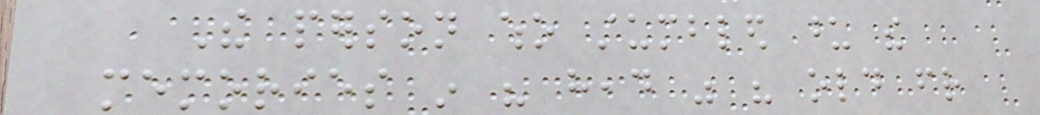The person who stumbled upon the
memories in his head was his old friend
